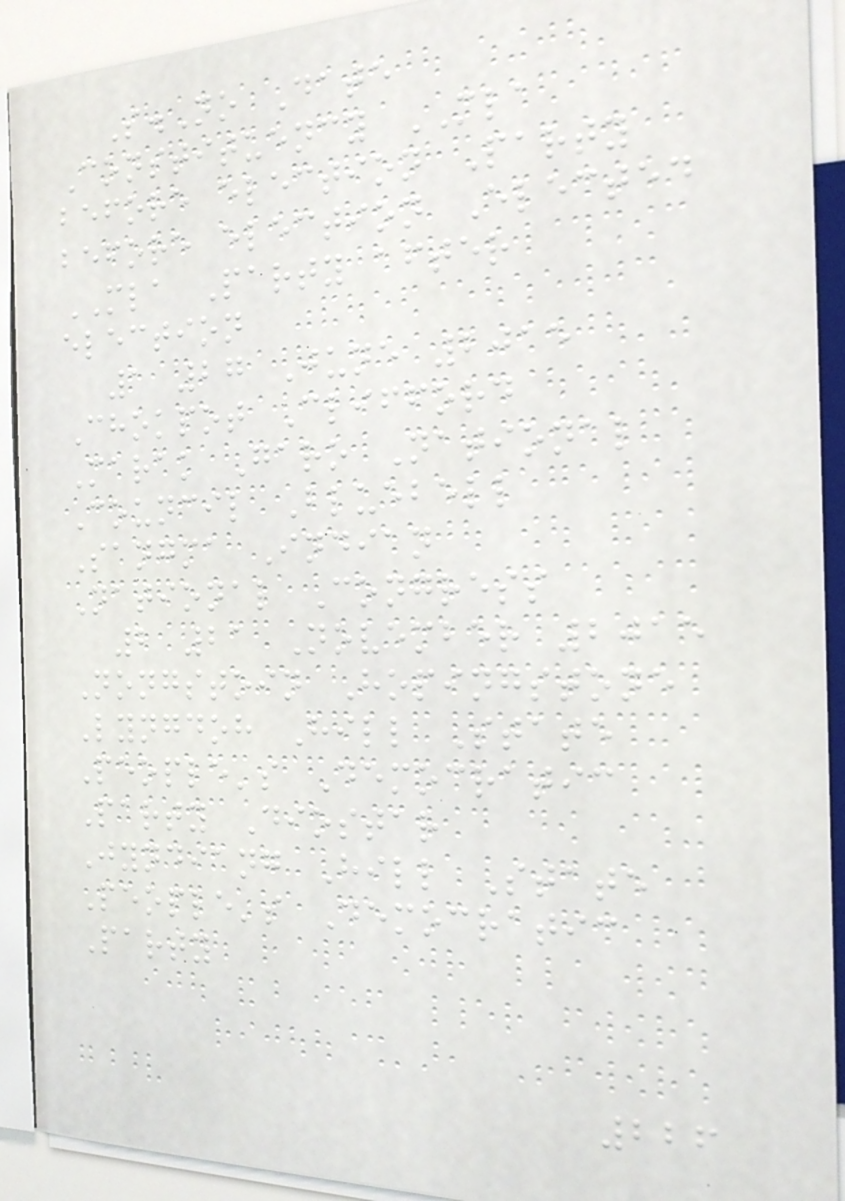S.No Date
Constituency MLA
before election Party
before election Elected
MLA Party after
election
1 27 June 2015
Chokpot Clifford
Marak Garo National
Council Bluebell
Sangma Indian
National Congress
2 21 November 2015
Nongstoin Hopingstone
Lyngdoh Hill State
People's Democratic
Party Diostar
Jyndiang Hill State
People's Democratic
Party
226
